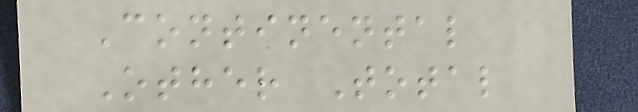Continental
Other Total
